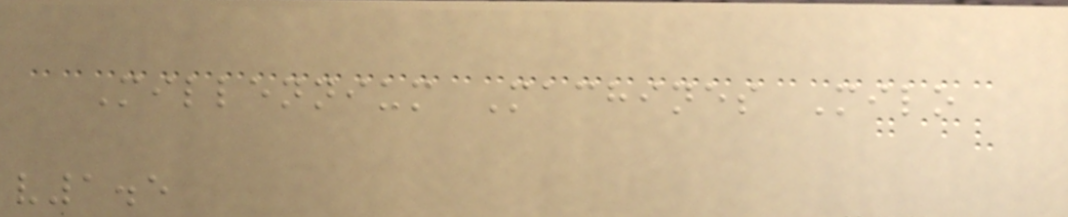Millennium Machines Milo
v1.5
